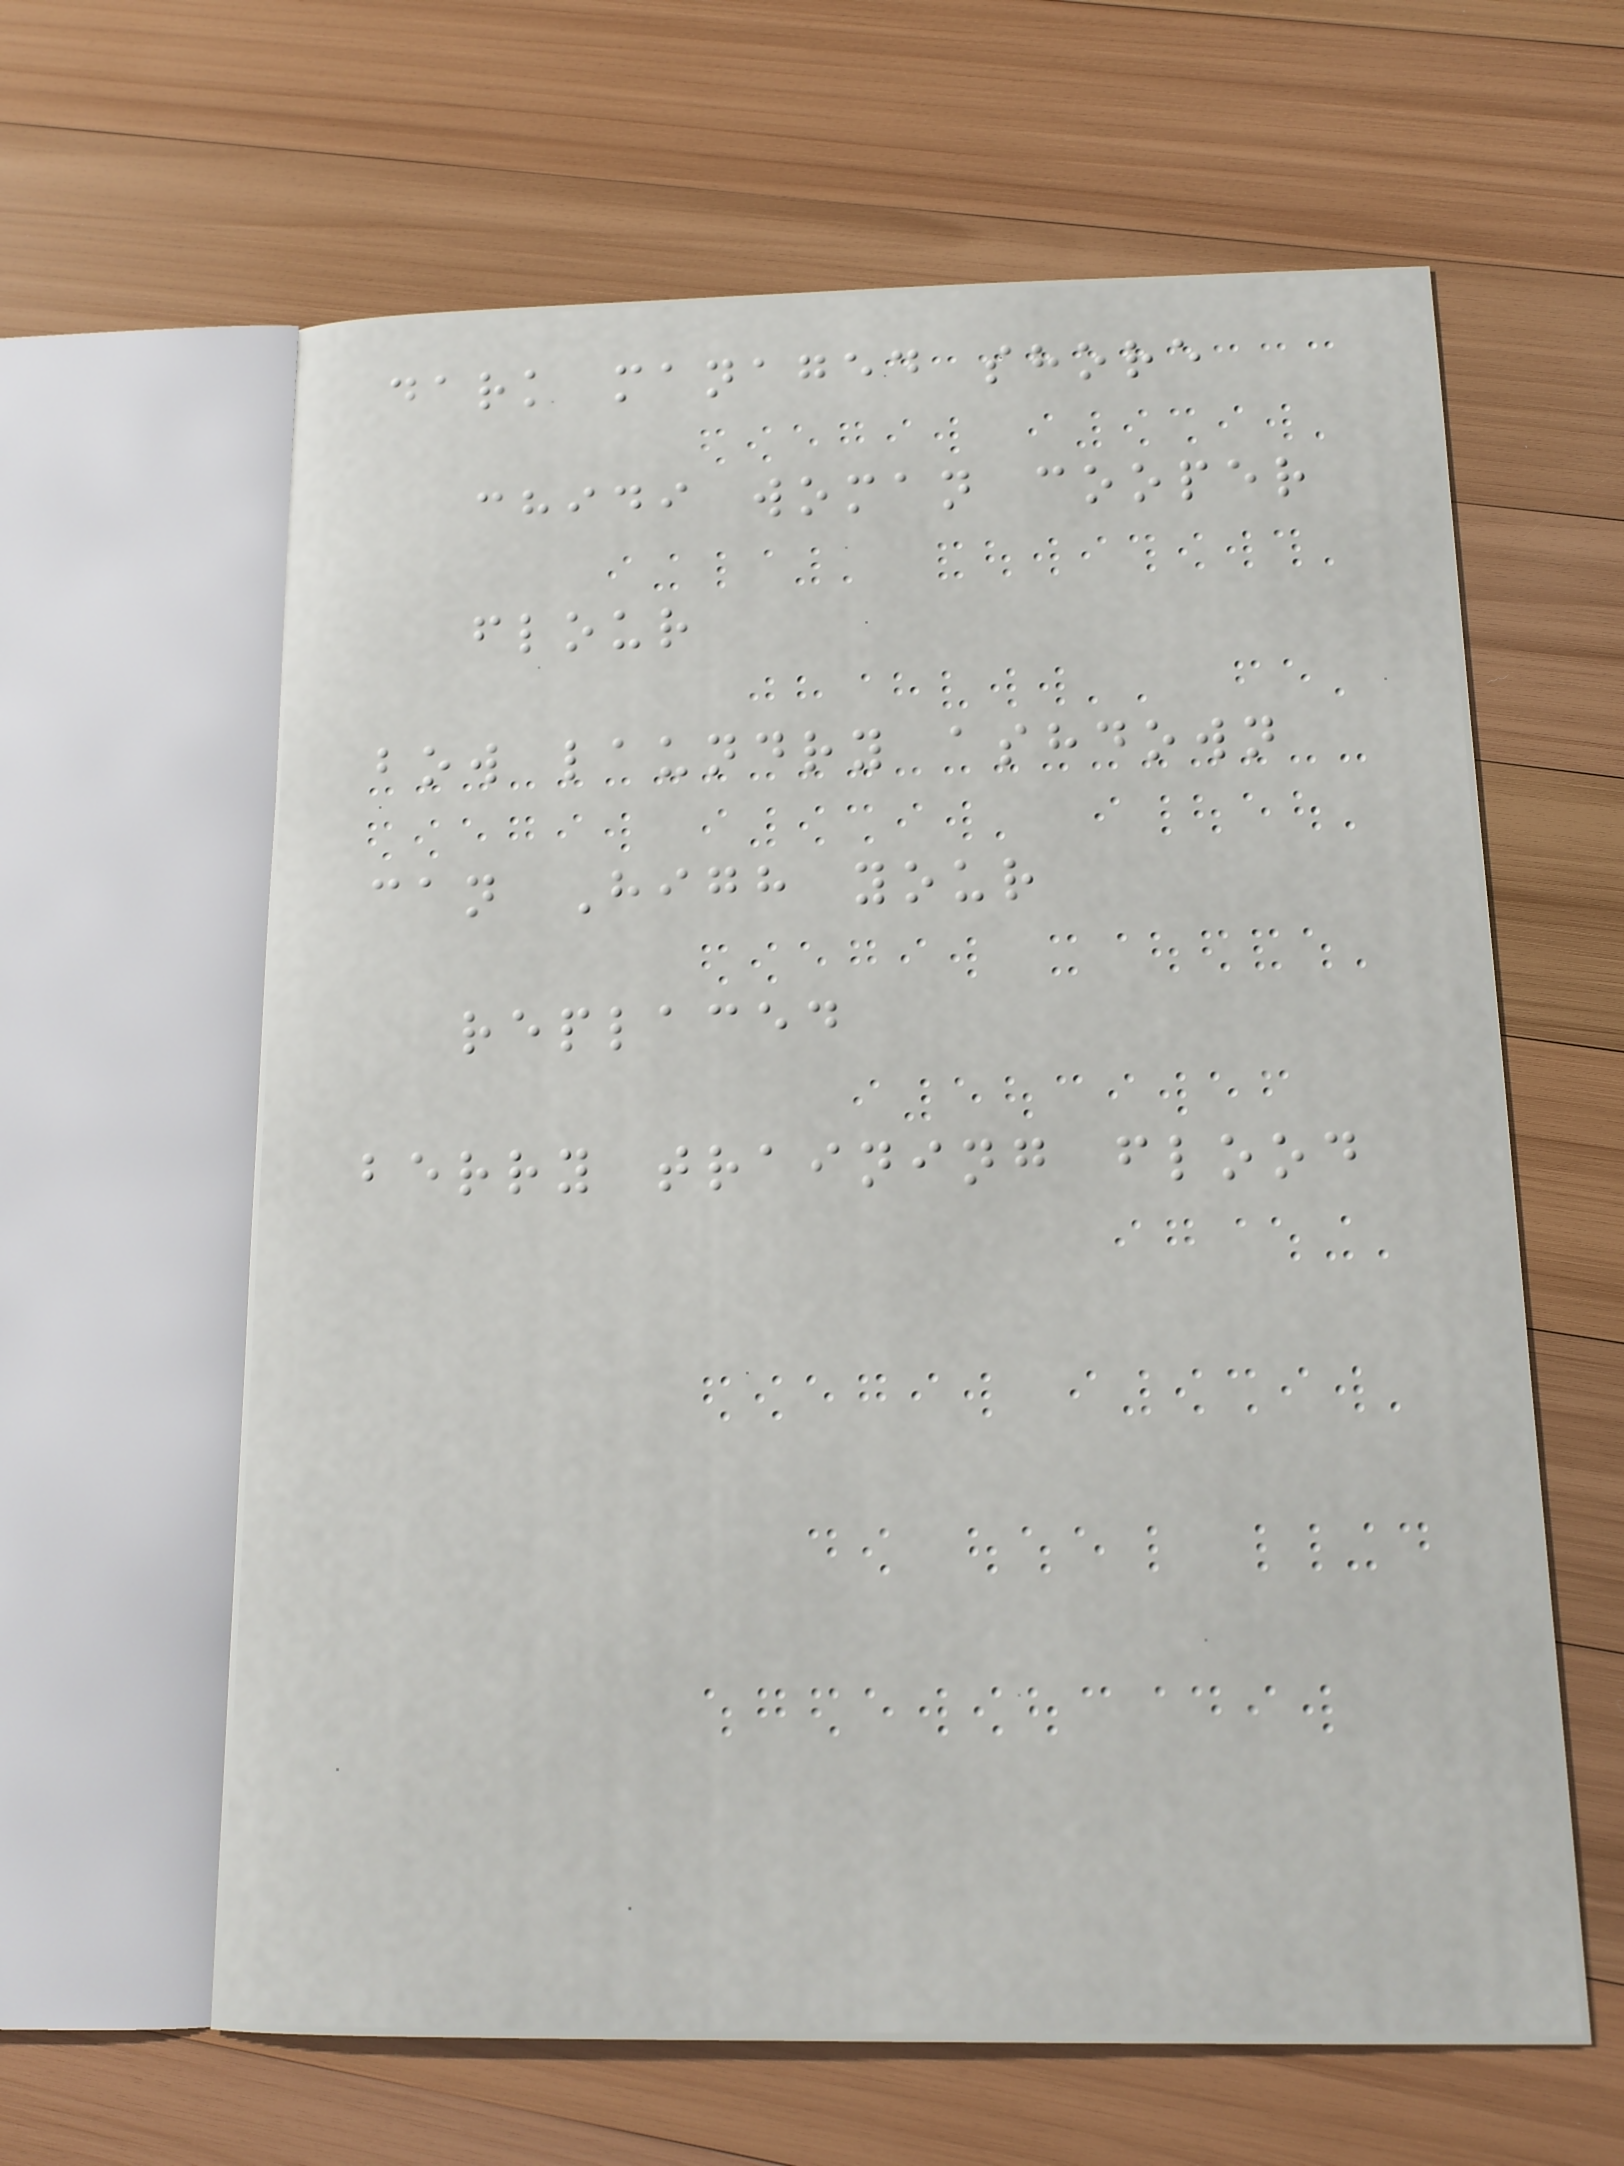dark managed shore
chidi woman cooper
flour
bow laundry ashdown
can High your
replaced
berry training flood
